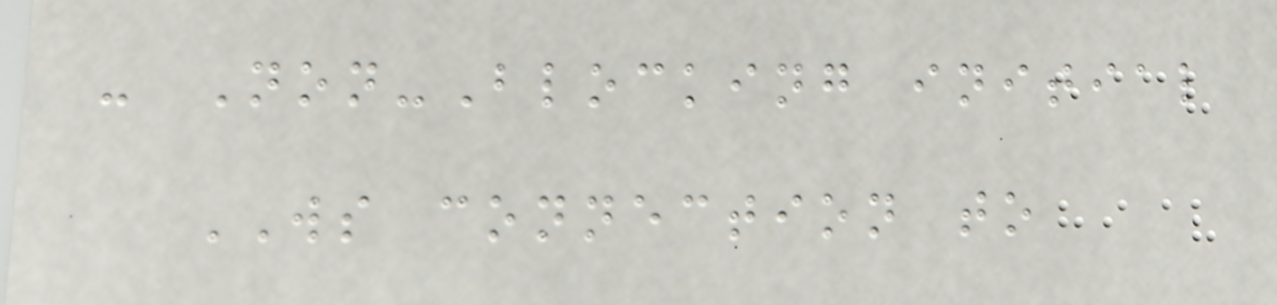- Non-Blocking initial
WS connection to
